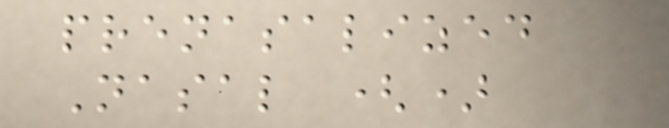prenasalized
Nasal ()
